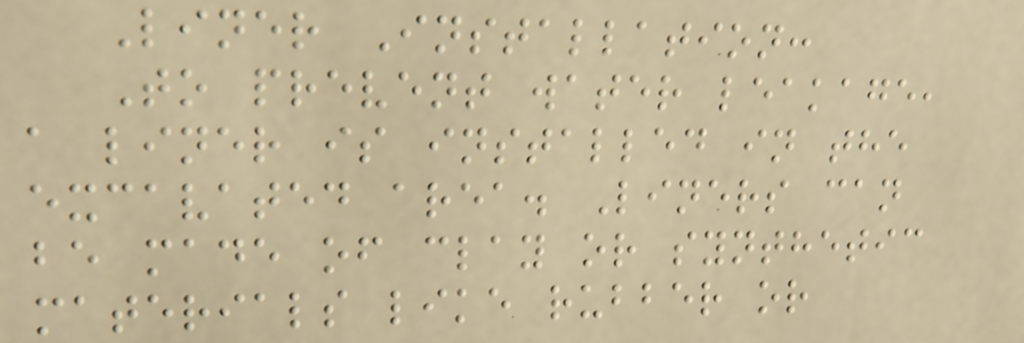Liner Installation:
To prevent water leakage,
a liner is installed in the
excavated area. Liners can
be made of clay or synthetic
materials like rubber or
